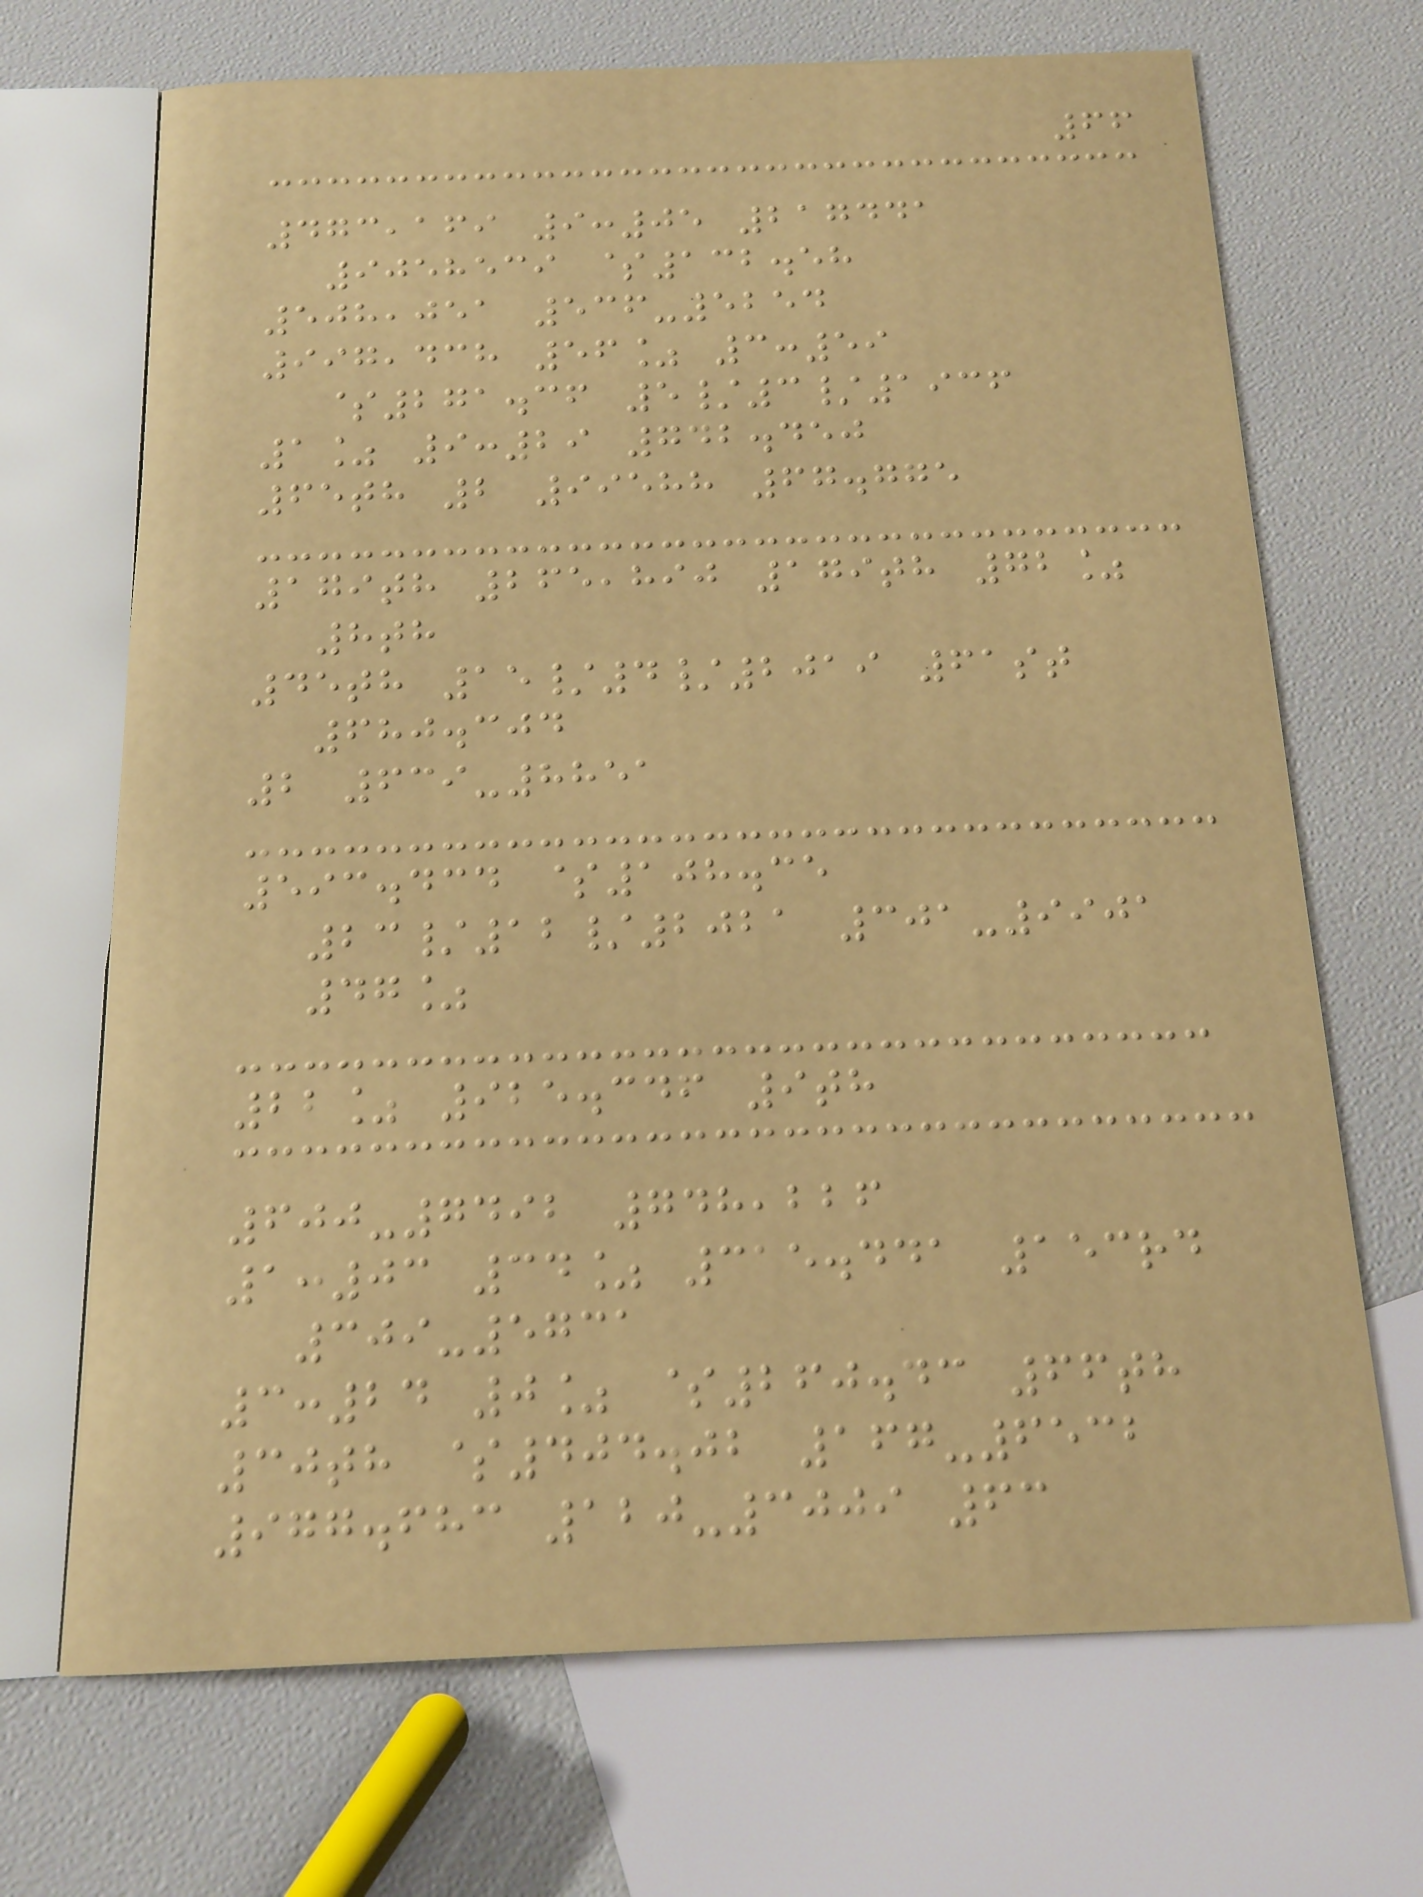66
473,169 9:05 217441
9058539 $132.58
508,051 536-5254
997,438 56% 3:59
$271.36 5/3/1936
1% 9:29 742.450
65th 2 99588 67.775
179th 265,890 179th 72%
8th
45th 15/4/2019 61st
680.304
2 639-8851
593.434 $108.35
23/12/2021 301-9901
47%
22% 925.346 9th
600-7492 748,226
1:03 34% 315.441 153rd
309-5731
3:24 0% $260.43 66th
30th $404.02 167-6532
977.683 120-3009 63
